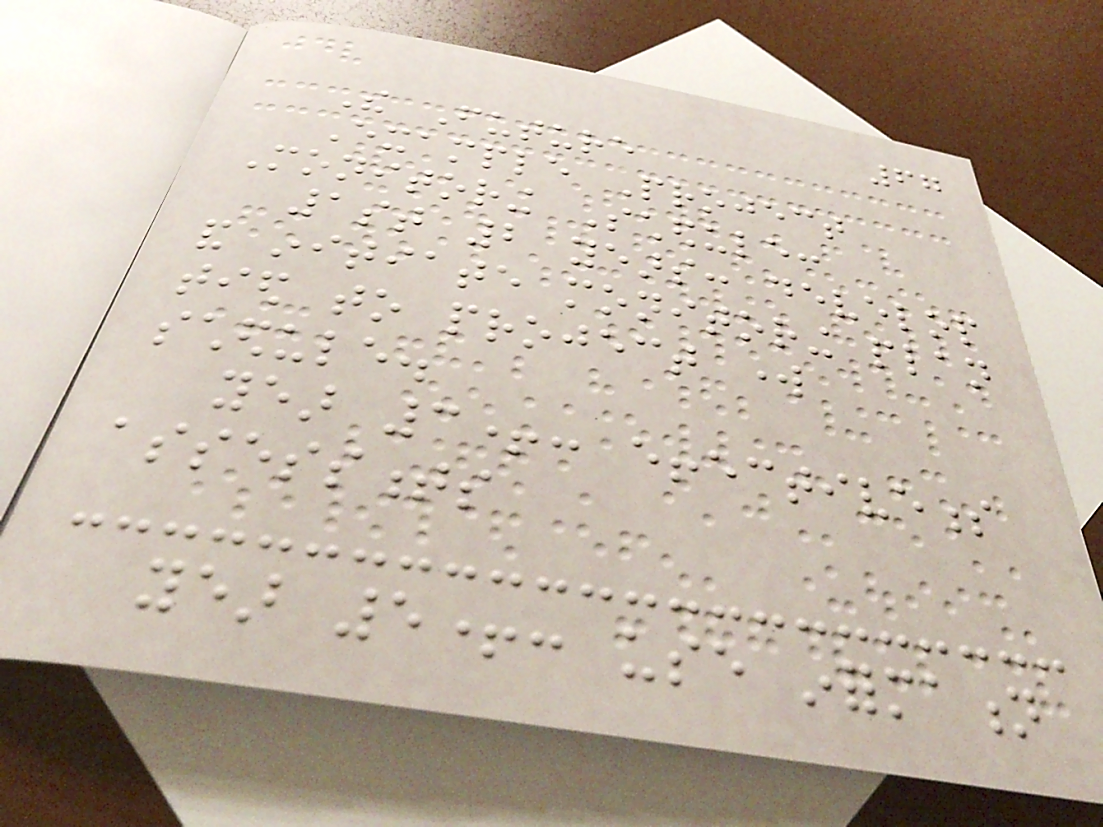67
The Future
Example Project
Monitoring Schedule:
1st 2 years: develop
and initiate monitoring plan
tied to project work
schedule.
year 3+: effectiveness
assessments
year 5+: use information
